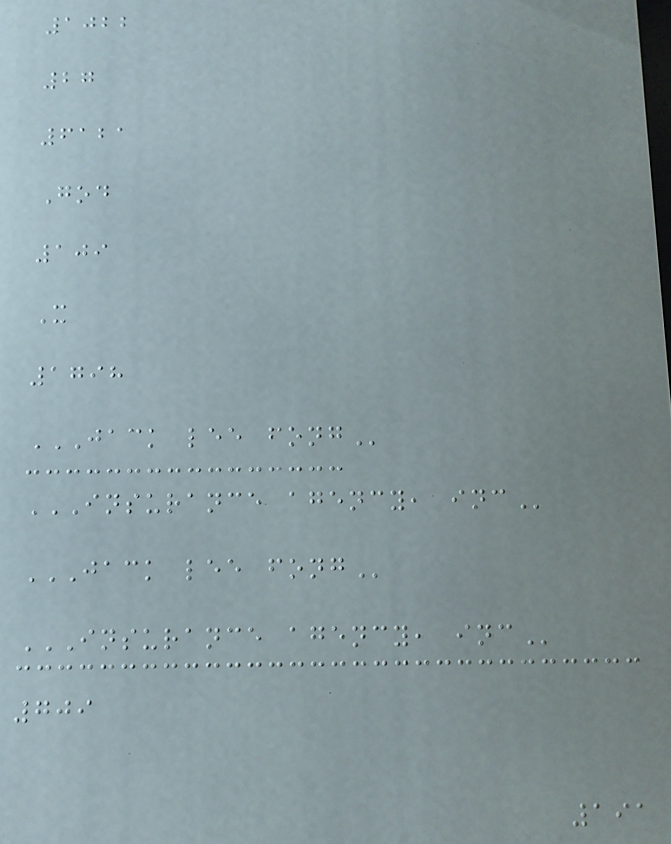1022
27
6121
God
109
X
1798
JACK LEE FONG
INSURANCE AGENCY, INC
JACK LEE FONG
INSURANCE AGENCY, INC
709
191
